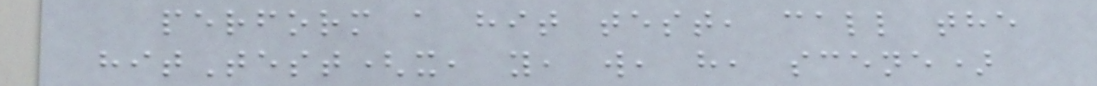perform a hit test, call the
hitTest(x, y, w, h, scene)
